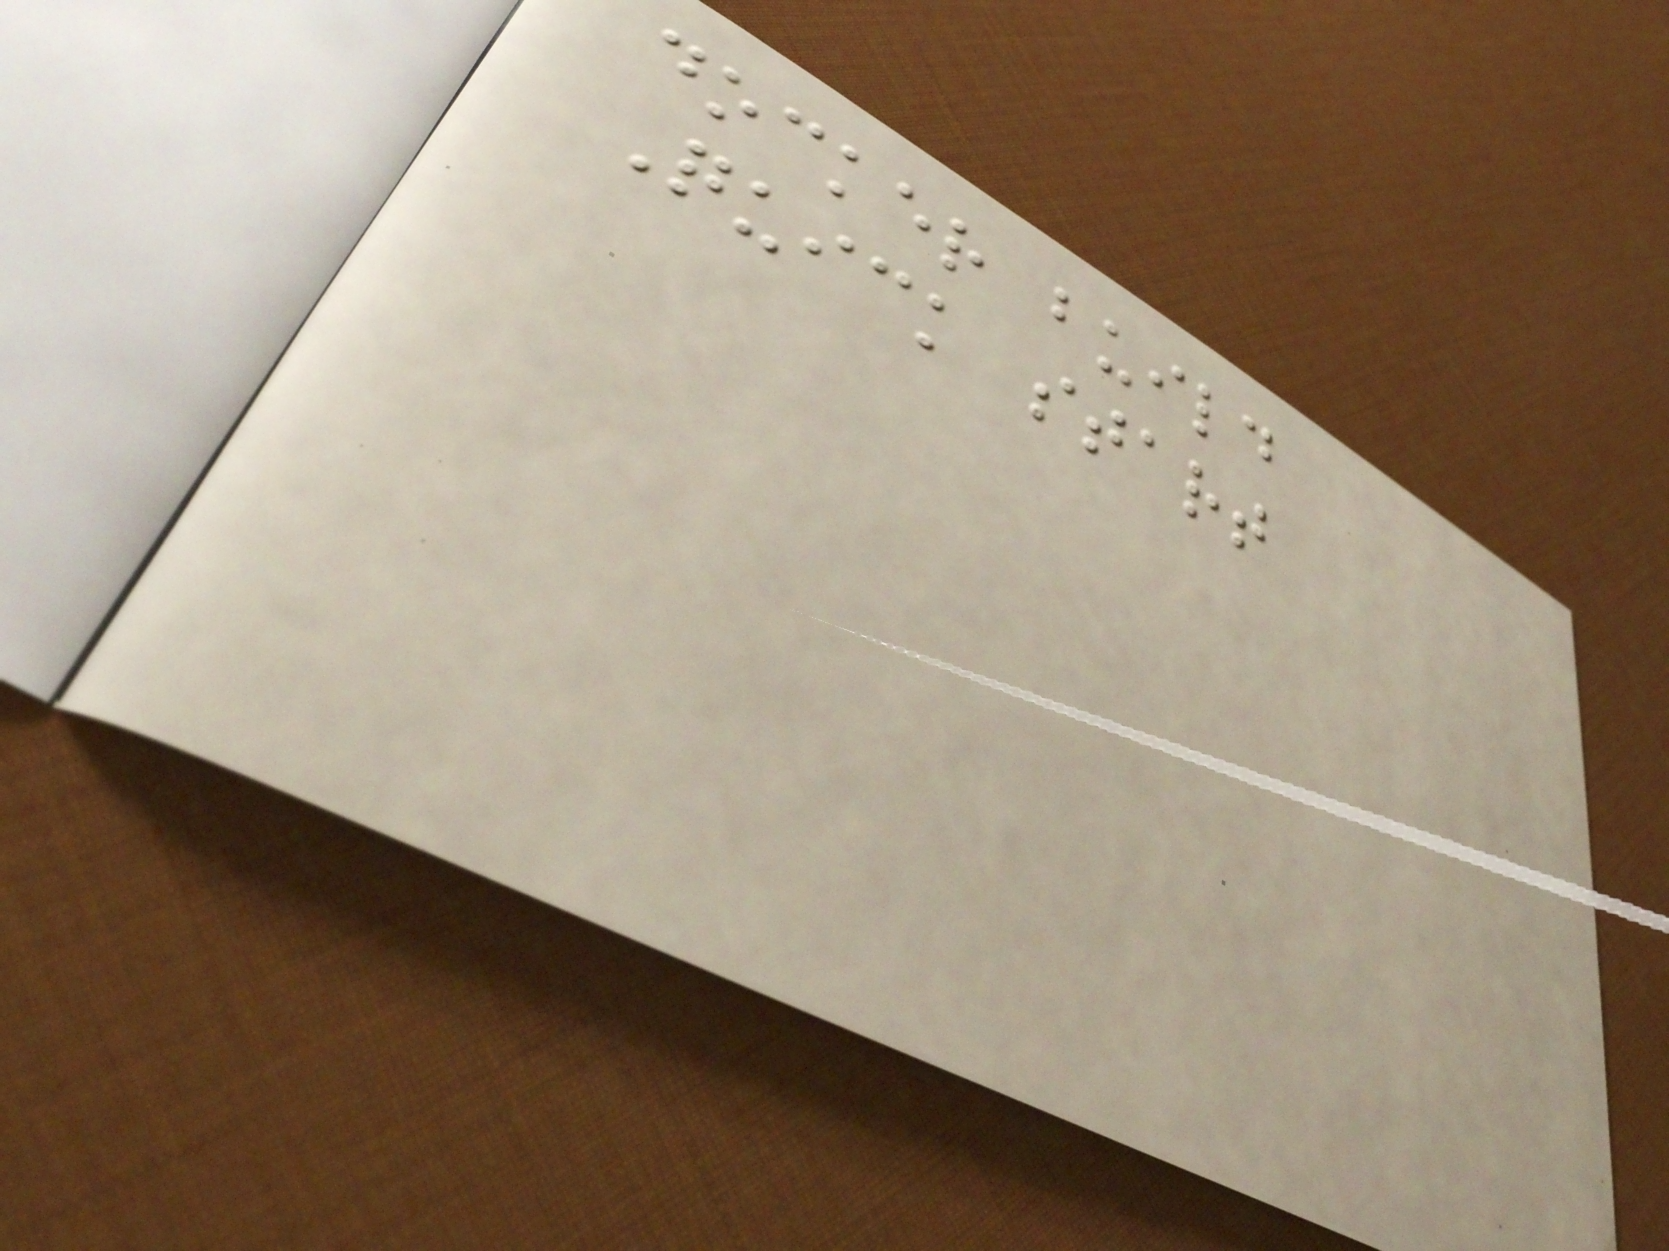docker build
Quick start
